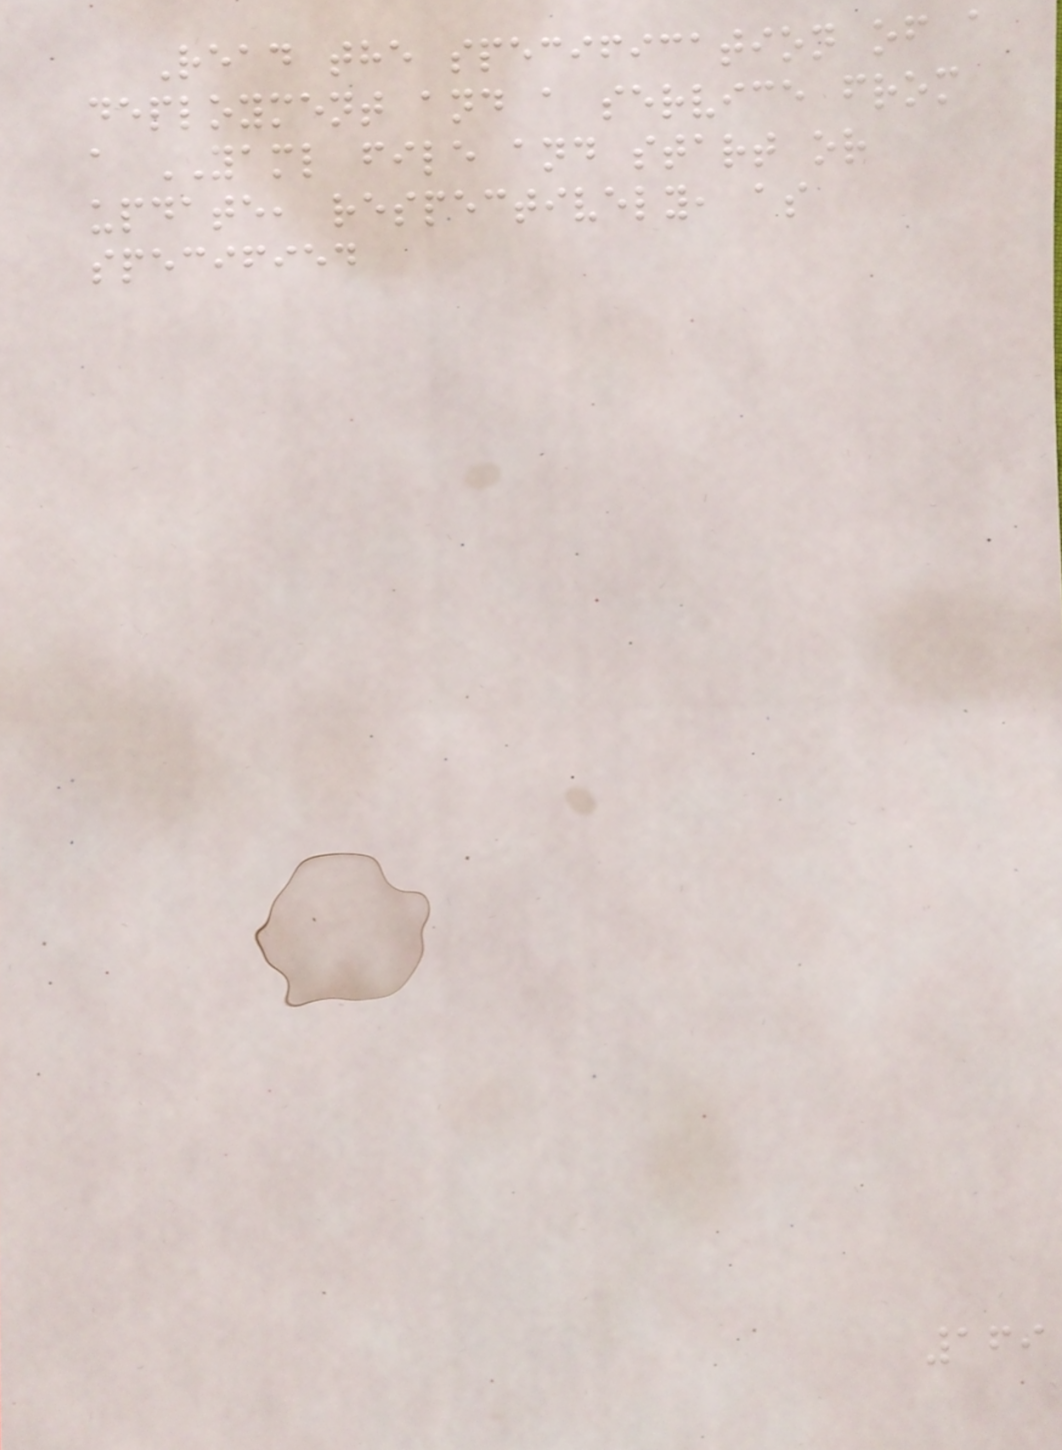Read the specification of a
deployment and a service from
a YAML file and start or
update, respectively, as
specified
169
